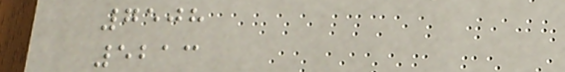7508
5213
